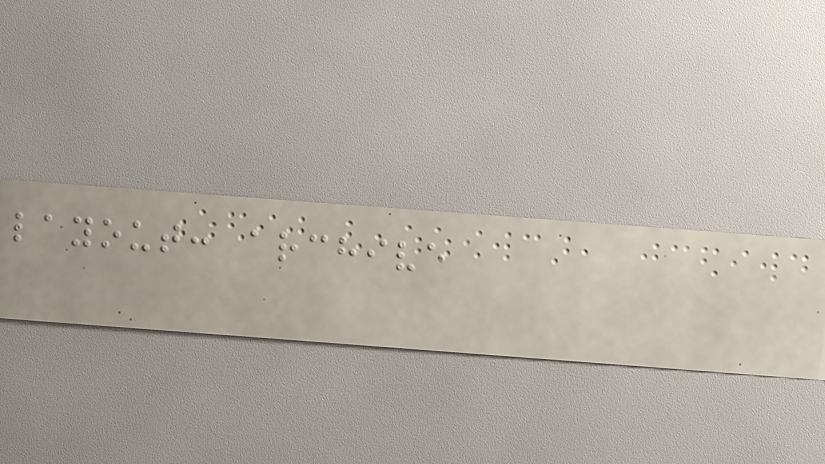layout: archive
